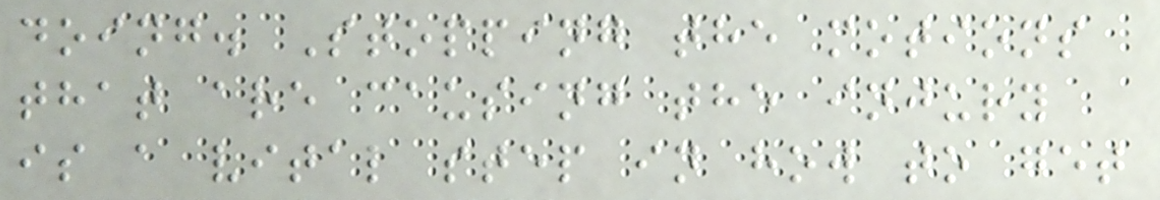doing. Stopping the motions
that are causing the injury
is a vital step in how to get
